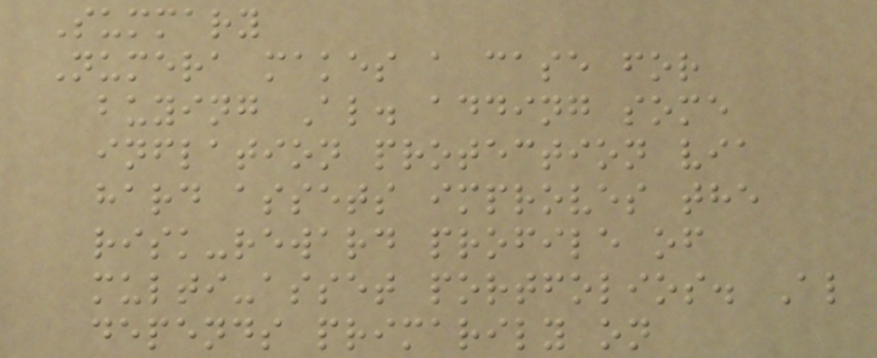Summary
Numera makes a case for
buying Al. adding some
inflation protection via
hard assets improves the
risk-reward profile of
multi-asset portfolios. Al
depends primarily on
